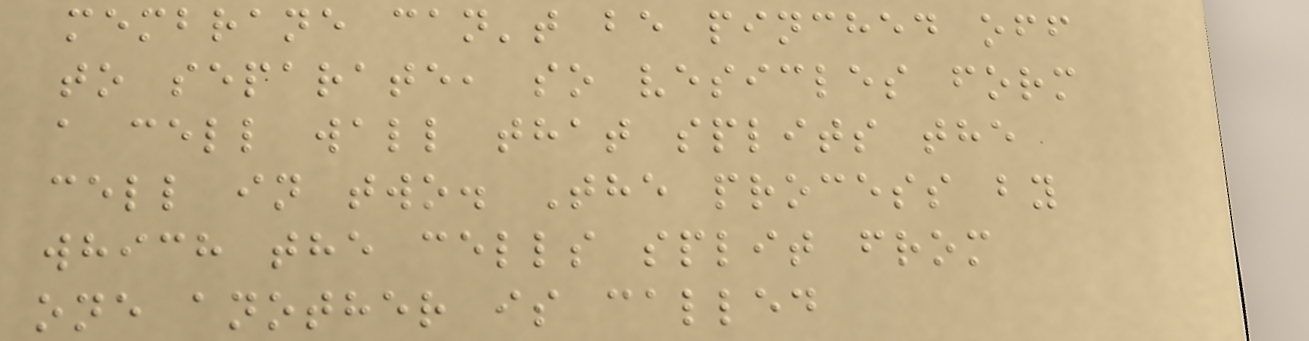membrane can't be pinched off
to separate, so vesicles form
a cell wall that splits the
cell in two. The process by
which the cells split from
one another is called
